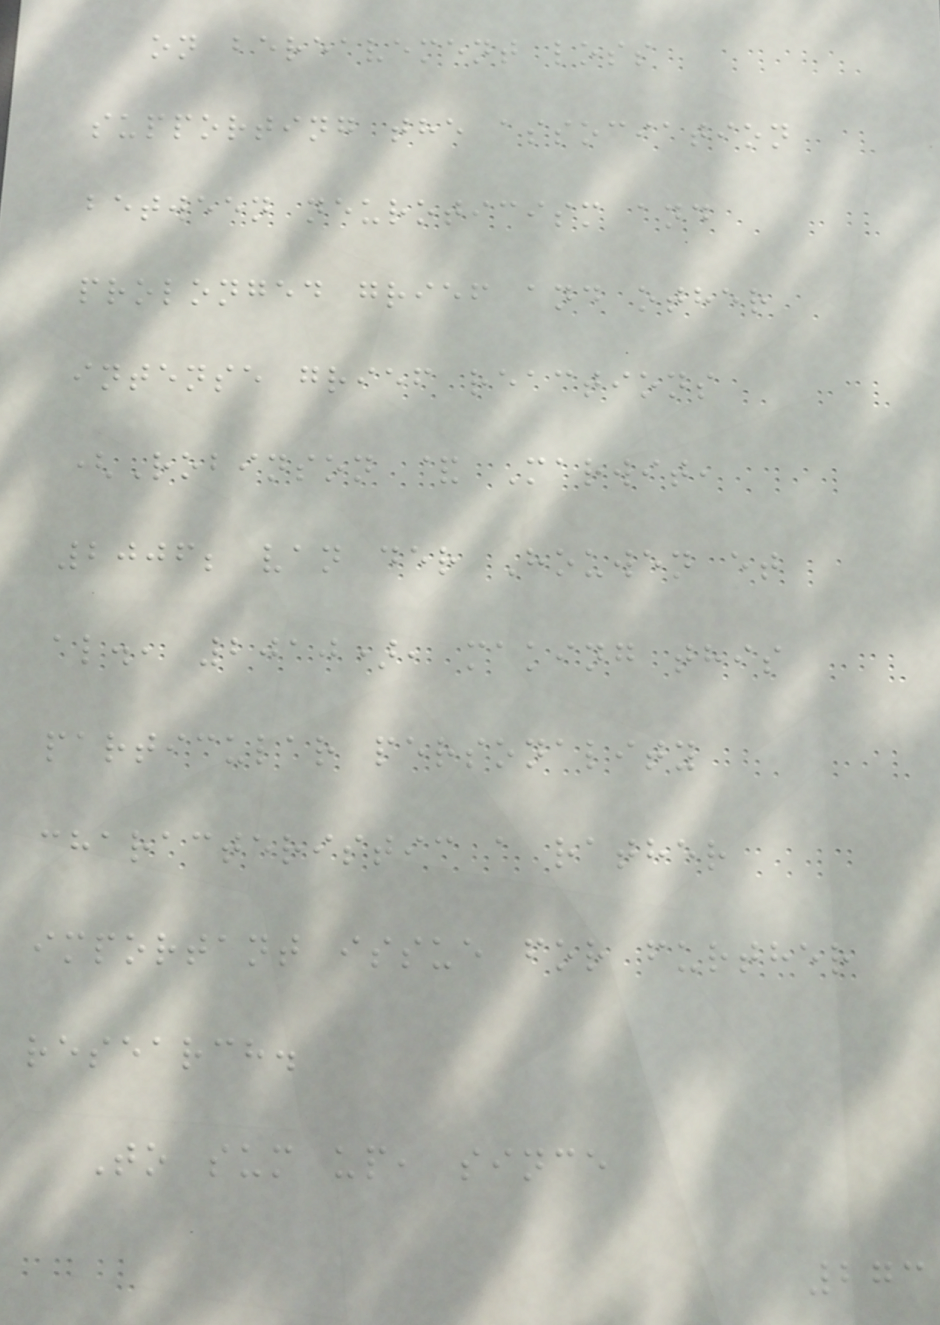on bereavement loss
supporting the association
between neuroticism and
prolonged grief and other
intense grief reactions
(Robinson & Marwit,
2006; van der Houwen et
al., 2010), making this
particular personality
characteristic a rather
important issue for further
research.
To sum up, since
273
